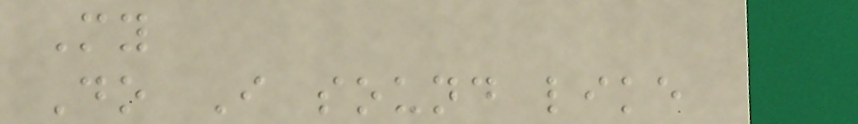My
Do I sound like
